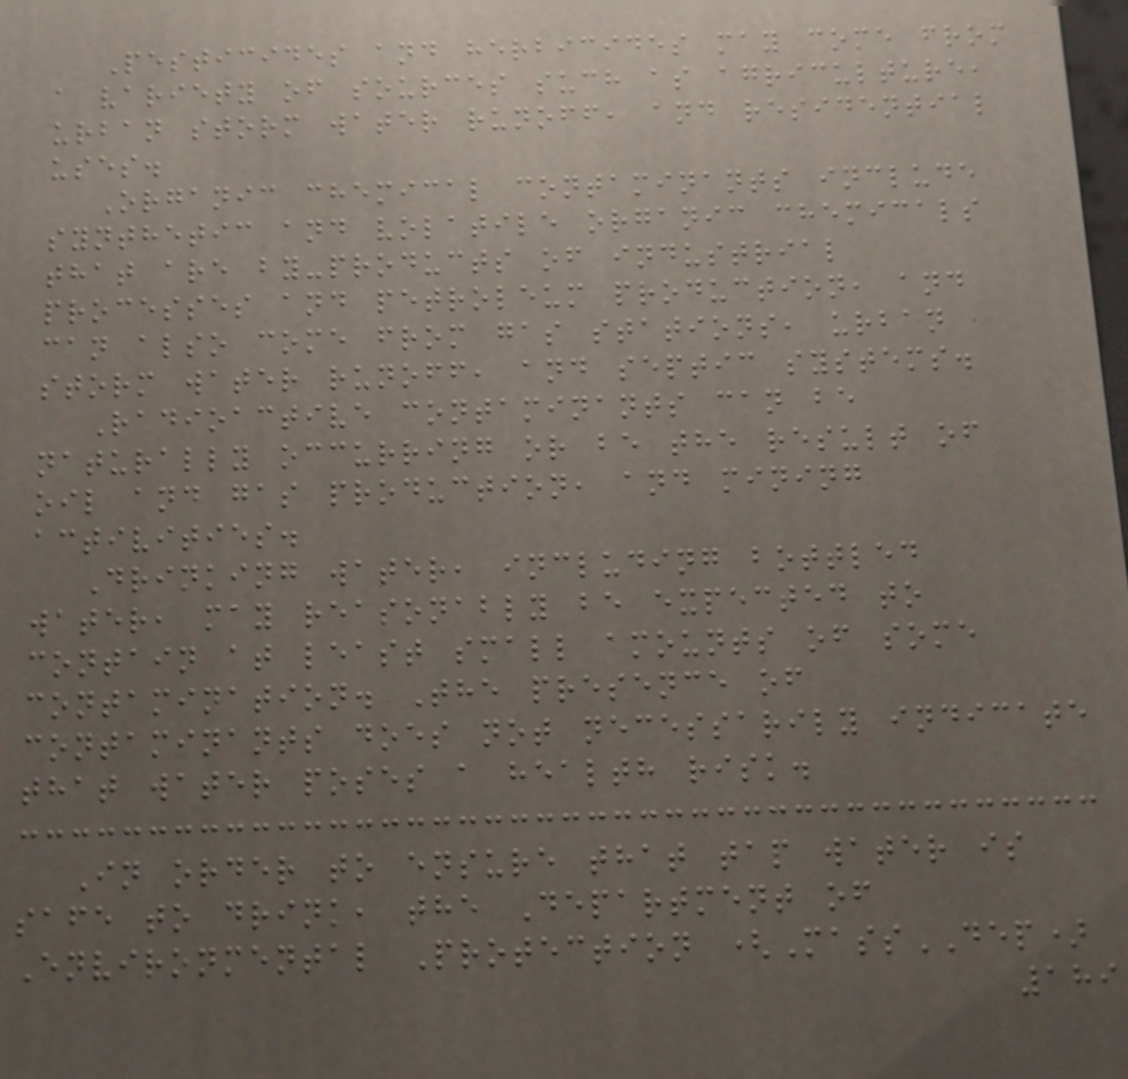Pesticides and herbicides may come from
a variety of sources such as agriculture,
urban storm water runoff, and residential
uses.
Organic chemical contaminants include
synthetic and volatile organic chemicals
that are by-products of industrial
processes and petroleum production, and
can also come from gas stations, urban
storm water runoff, and septic systems.
Radioactive contaminants can be
naturally occurring or be the result of
oil and gas production, and mining
activities.
Drinking water, including bottled
water, may reasonably be expected to
contain at least small amounts of some
contamination. The presence of
contaminants does not necessarily indicate
that water poses a health risk.
In order to ensure that tap water is
safe to drink, the Department of
Environmental Protection (MassDEP)
189
